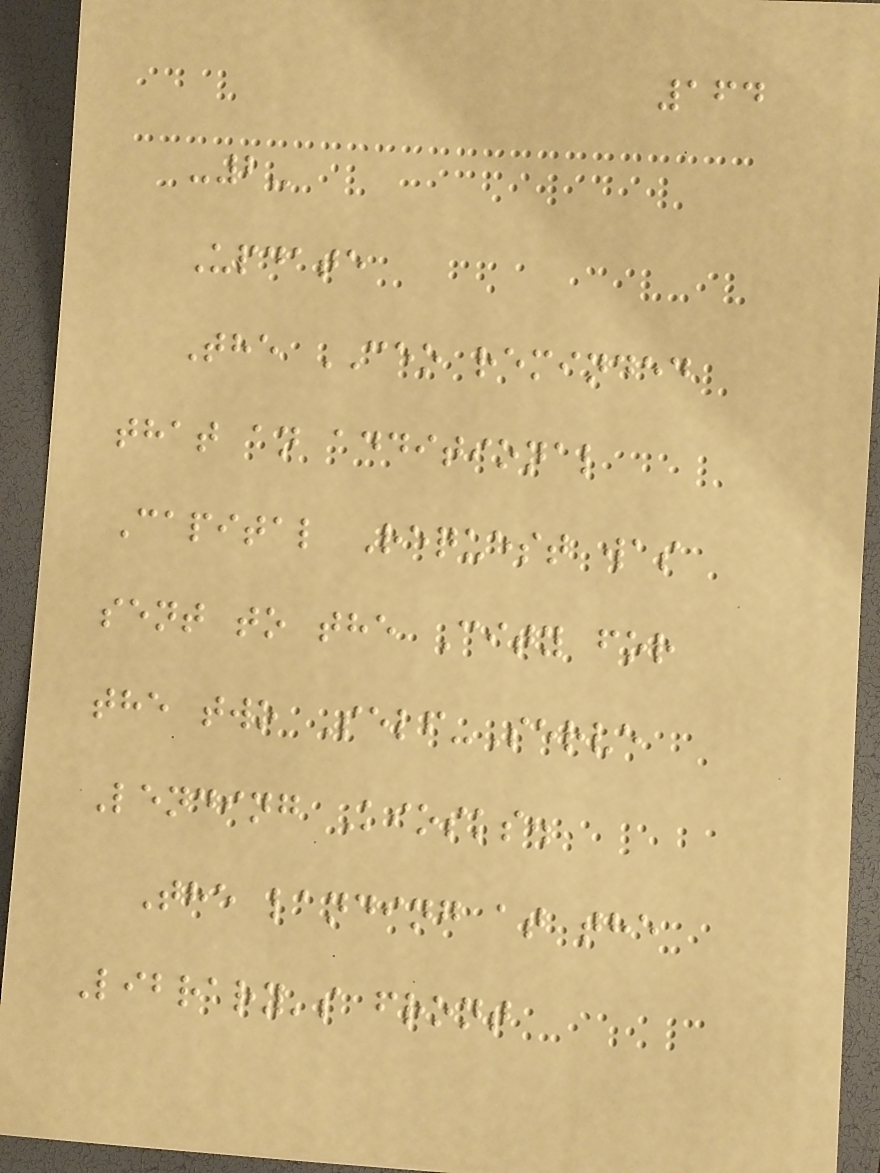164
-2-
Update
The CEO reminded
that an additional
Capital Request was
sent to the City for
the two Self-Serve
Lending Kiosks.
The landing at the
Library's front
